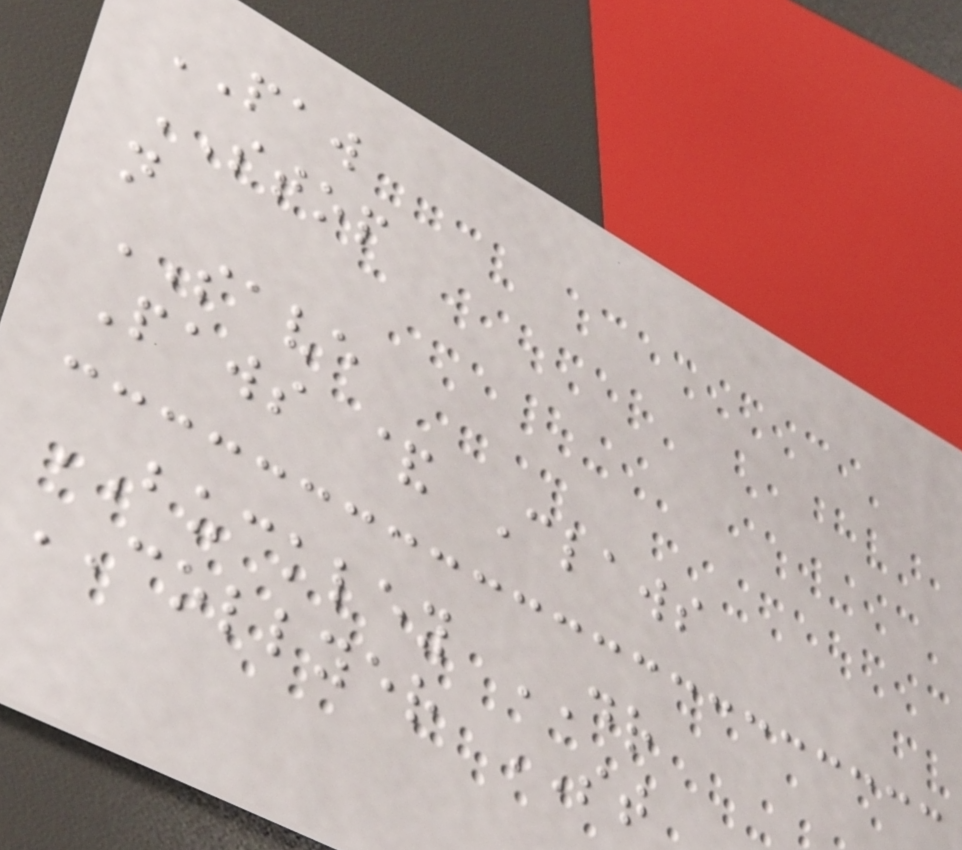PAW
STOP
n
SAVE
Paws & Claws
BUCKLEY DR
COLLYER ST
